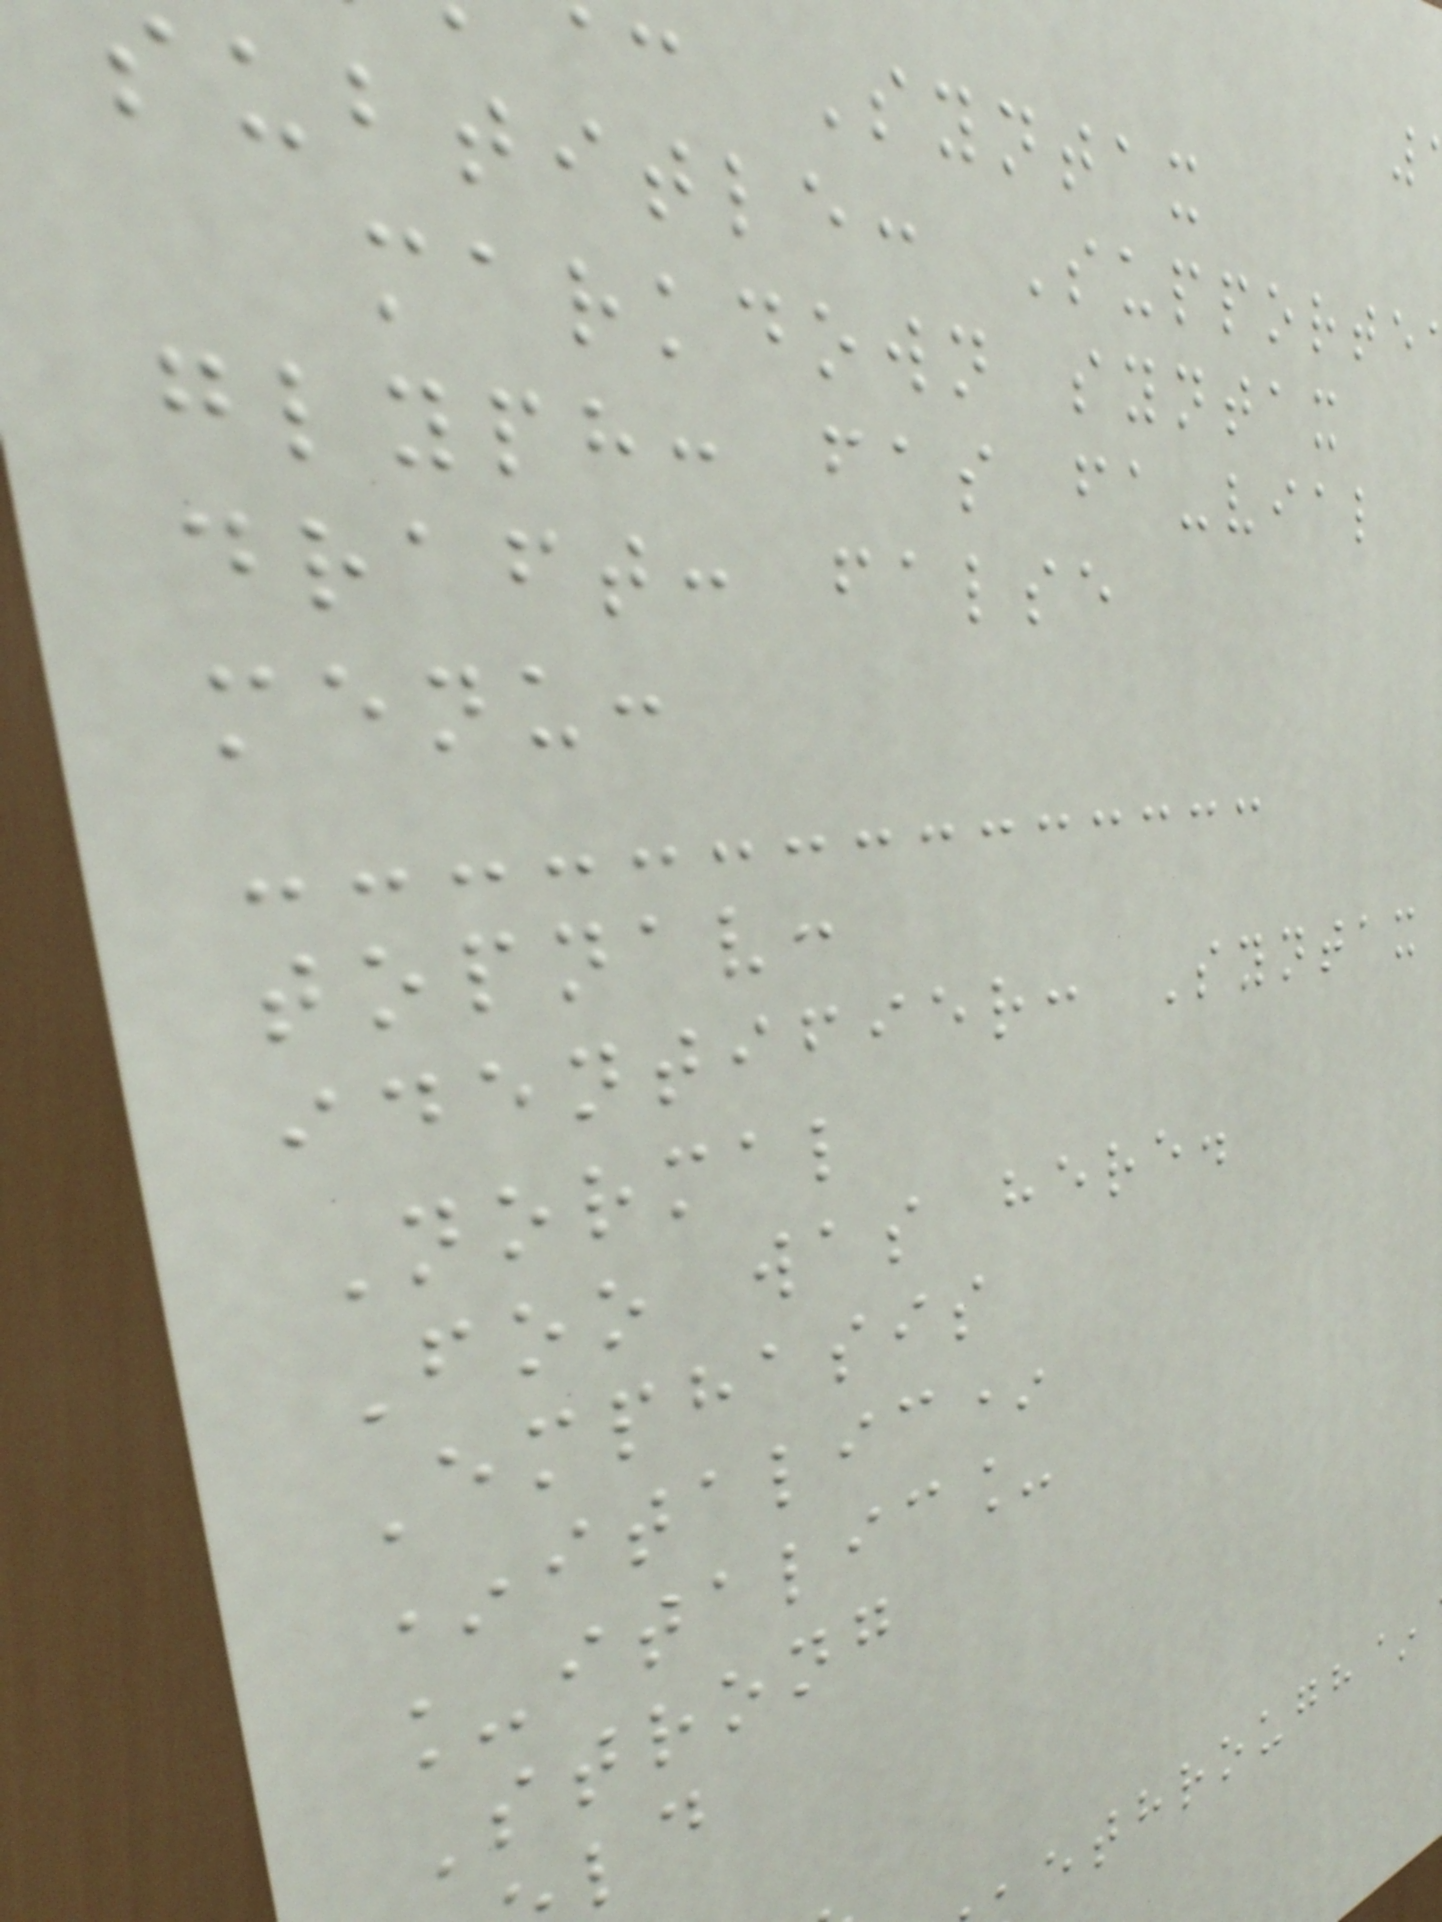Syntax
subtitle: Supporte
markdown syntax
glyph: fas fa-vial
draft: false
menu:
topnav:
identifier: Syntax
Normal
Foo was here.
Emphasis
*italic*
_italic_
Strong
